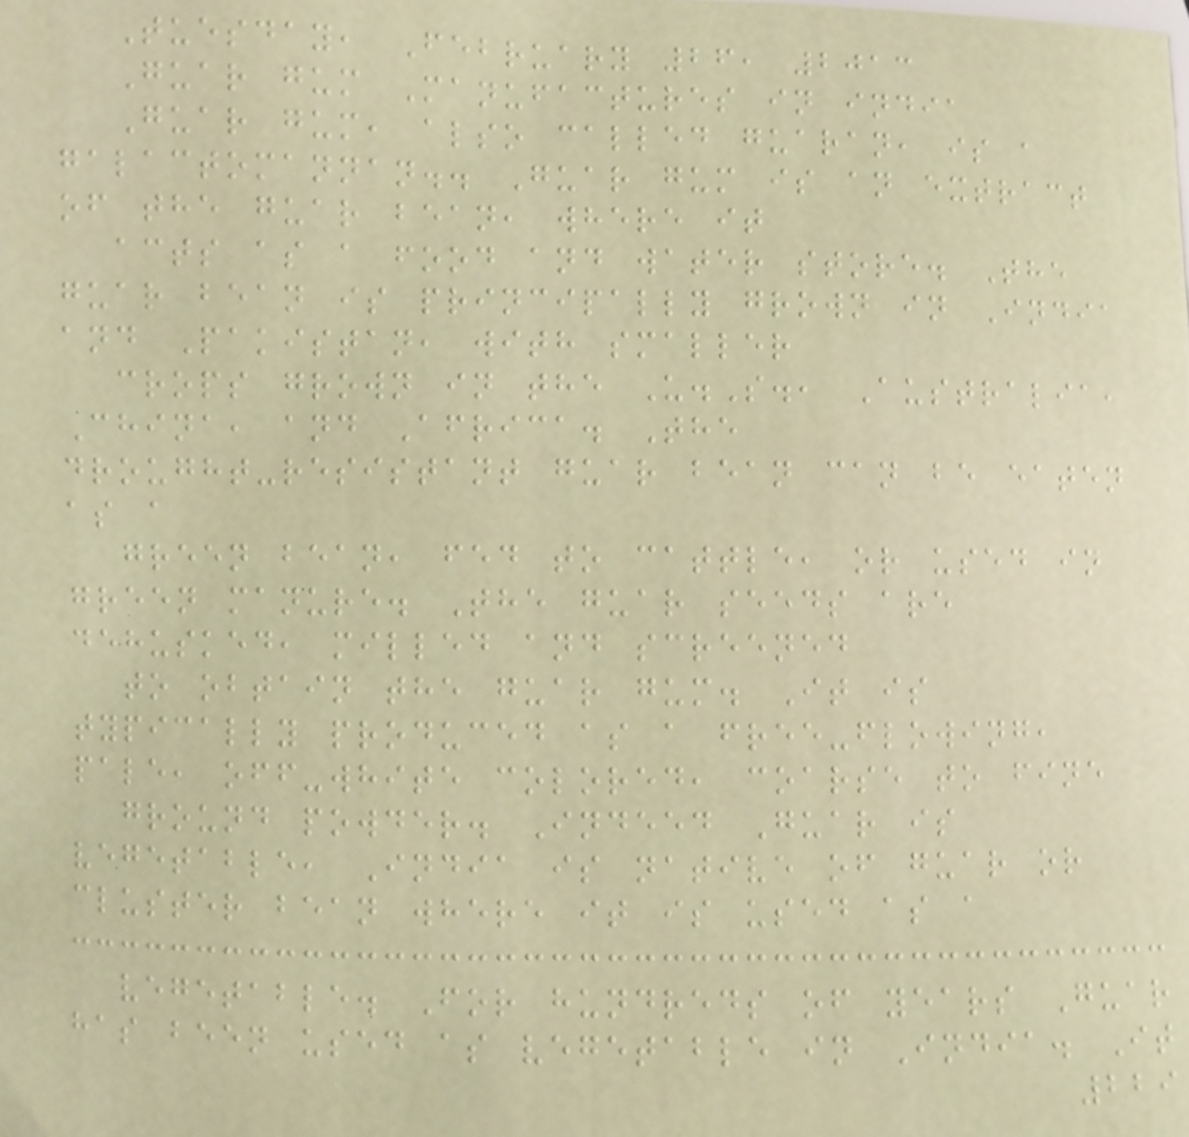Tuesday, February 26, 2013
Guar gum Manufactures in india
Guar gum, also called guaran, is a
galactomannan.. Guar gum is an extract
of the guar bean, where it
acts as a food and water store. The
guar bean is principally grown in India
and Pakistan, with smaller
crops grown in the U.S., Australia,
China, and Africa. The
drought-resistant guar bean can be eaten
as a
green bean, fed to cattle, or used in
green manure. The guar seeds are
dehusked, milled and screened
to obtain the guar gum. It is
typically produced as a free-flowing,
pale, off-white colored, coarse to fine
ground powder. Indeed Guar is
vegetable, India is native of guar or
cluster bean where it is used as a
vegetable. For hundreds of years Guar
has been used as vegetable in India. It
229
